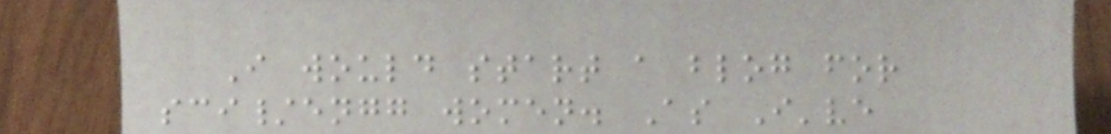I would start a blog for
sci/engg women. As I've
